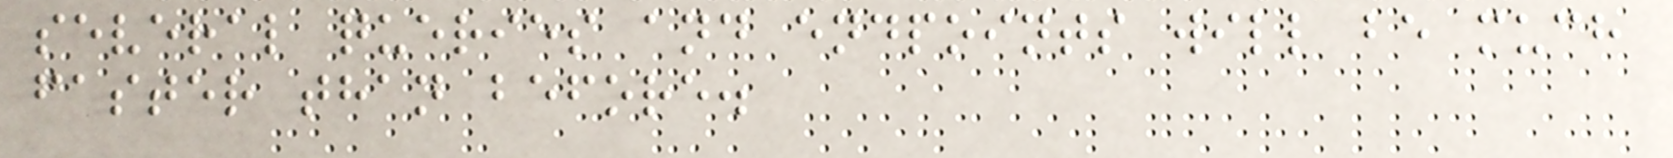several queries and endpoints will be much
faster than before.
